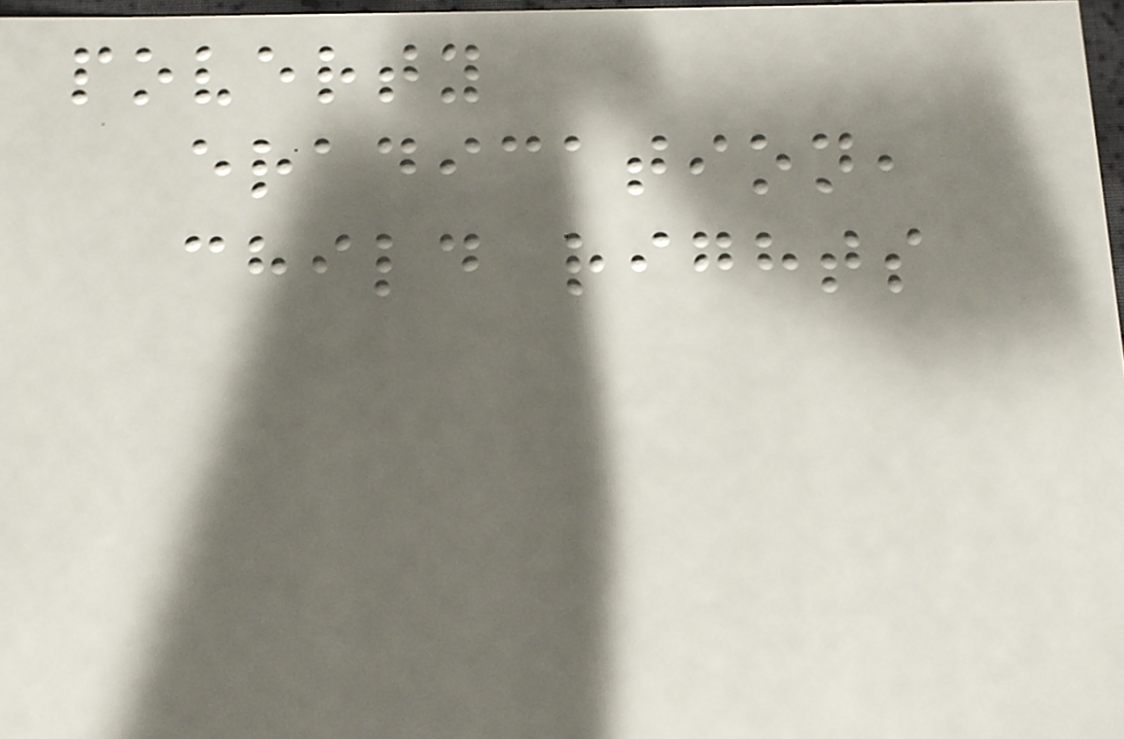poverty
eradication,
child rights
